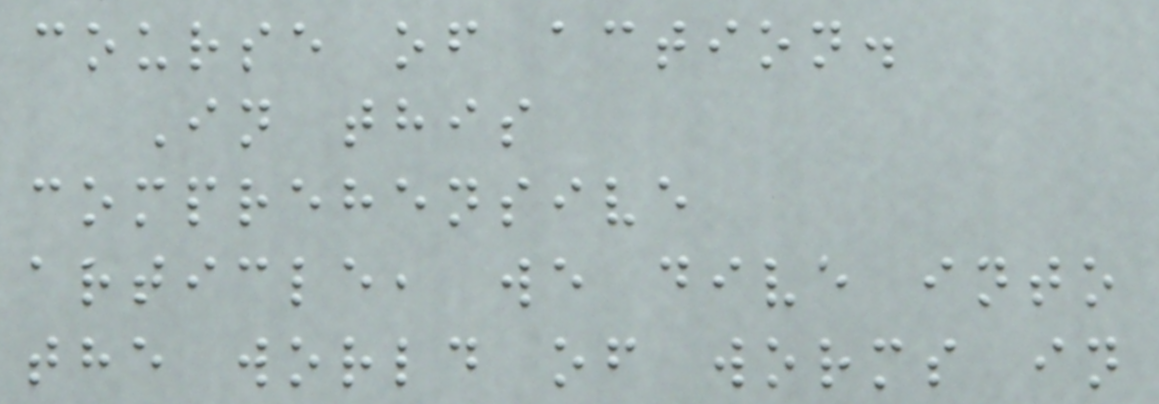course of action.
In this
comprehensive
article, we dive into
the world of worms in
